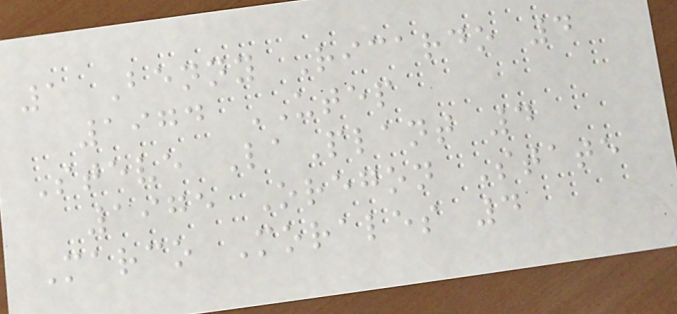1 Benny Ricardo 4
1974 UTEP
Steve LaPlant 4
1975 Oregon State
Marco Morales 4
